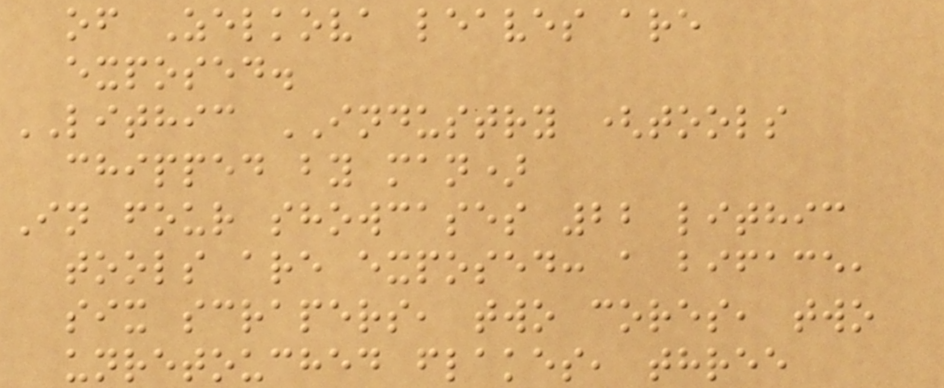of Zelkova leaves are
exposed.
LITHIC INDUSTRY (tools
chipped by man)
In four showcases 22 lithic
tools are exposed: a biface,
six scrapers, two cores, two
unretouched flakes, three
